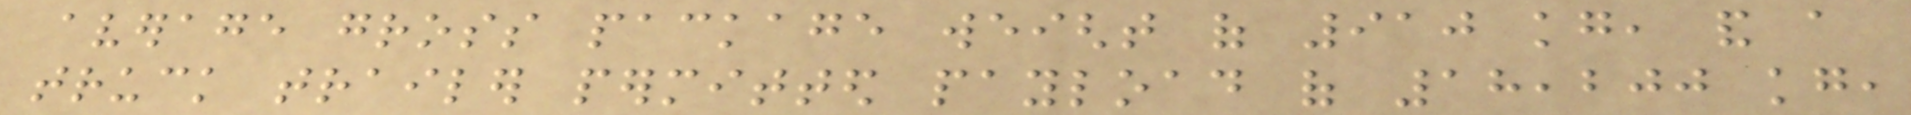average gross package weight of 910 kg, and a
truck trailer permitted payload of 18,200 kg,
